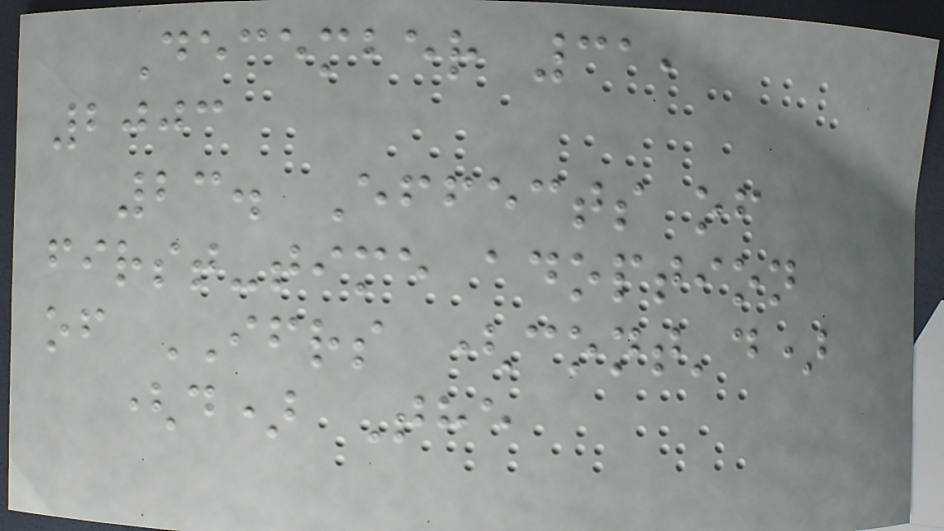December 31,
2003
23. Effects of
first-time adoption
of IFRS (cont'd)
(d) The
